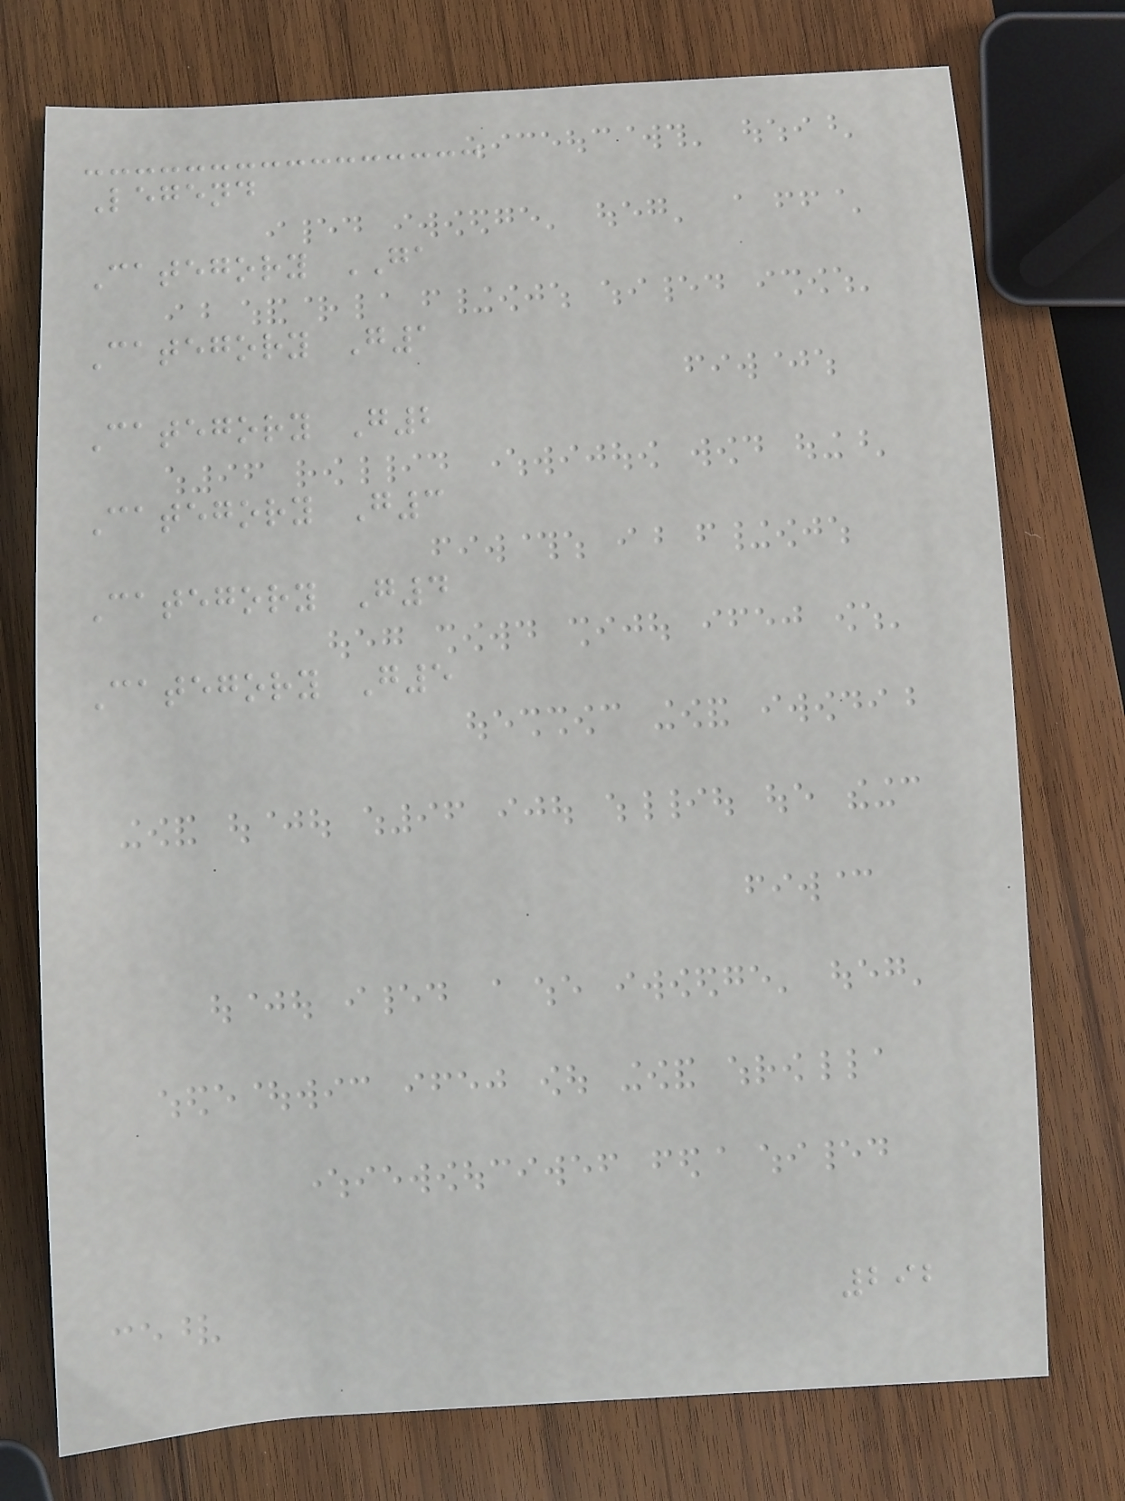Legend
Category GA
Category G1
Category G2
Category G3
Category G4
Category G5
292
